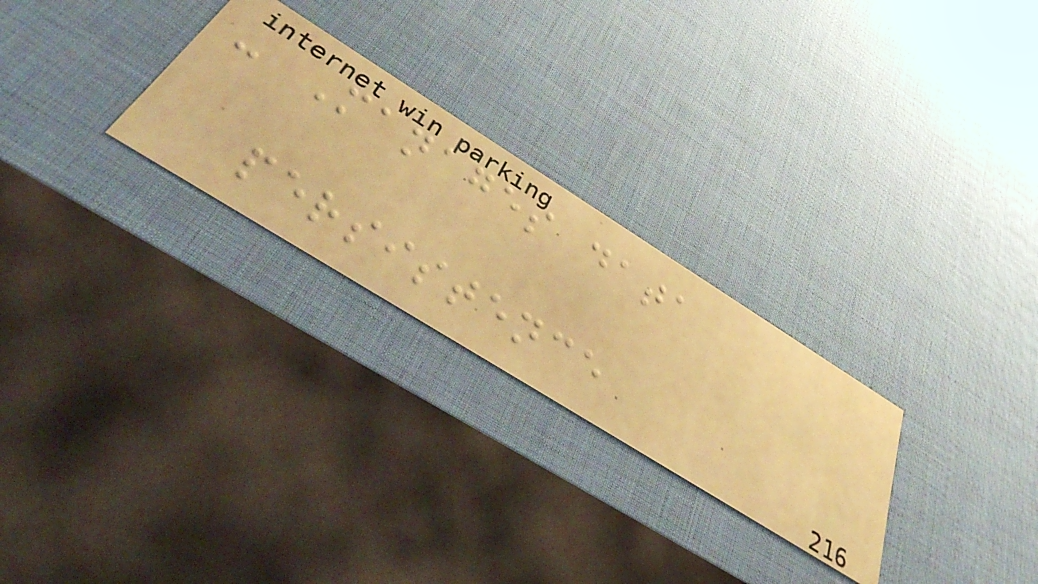- Manages data
persistence
